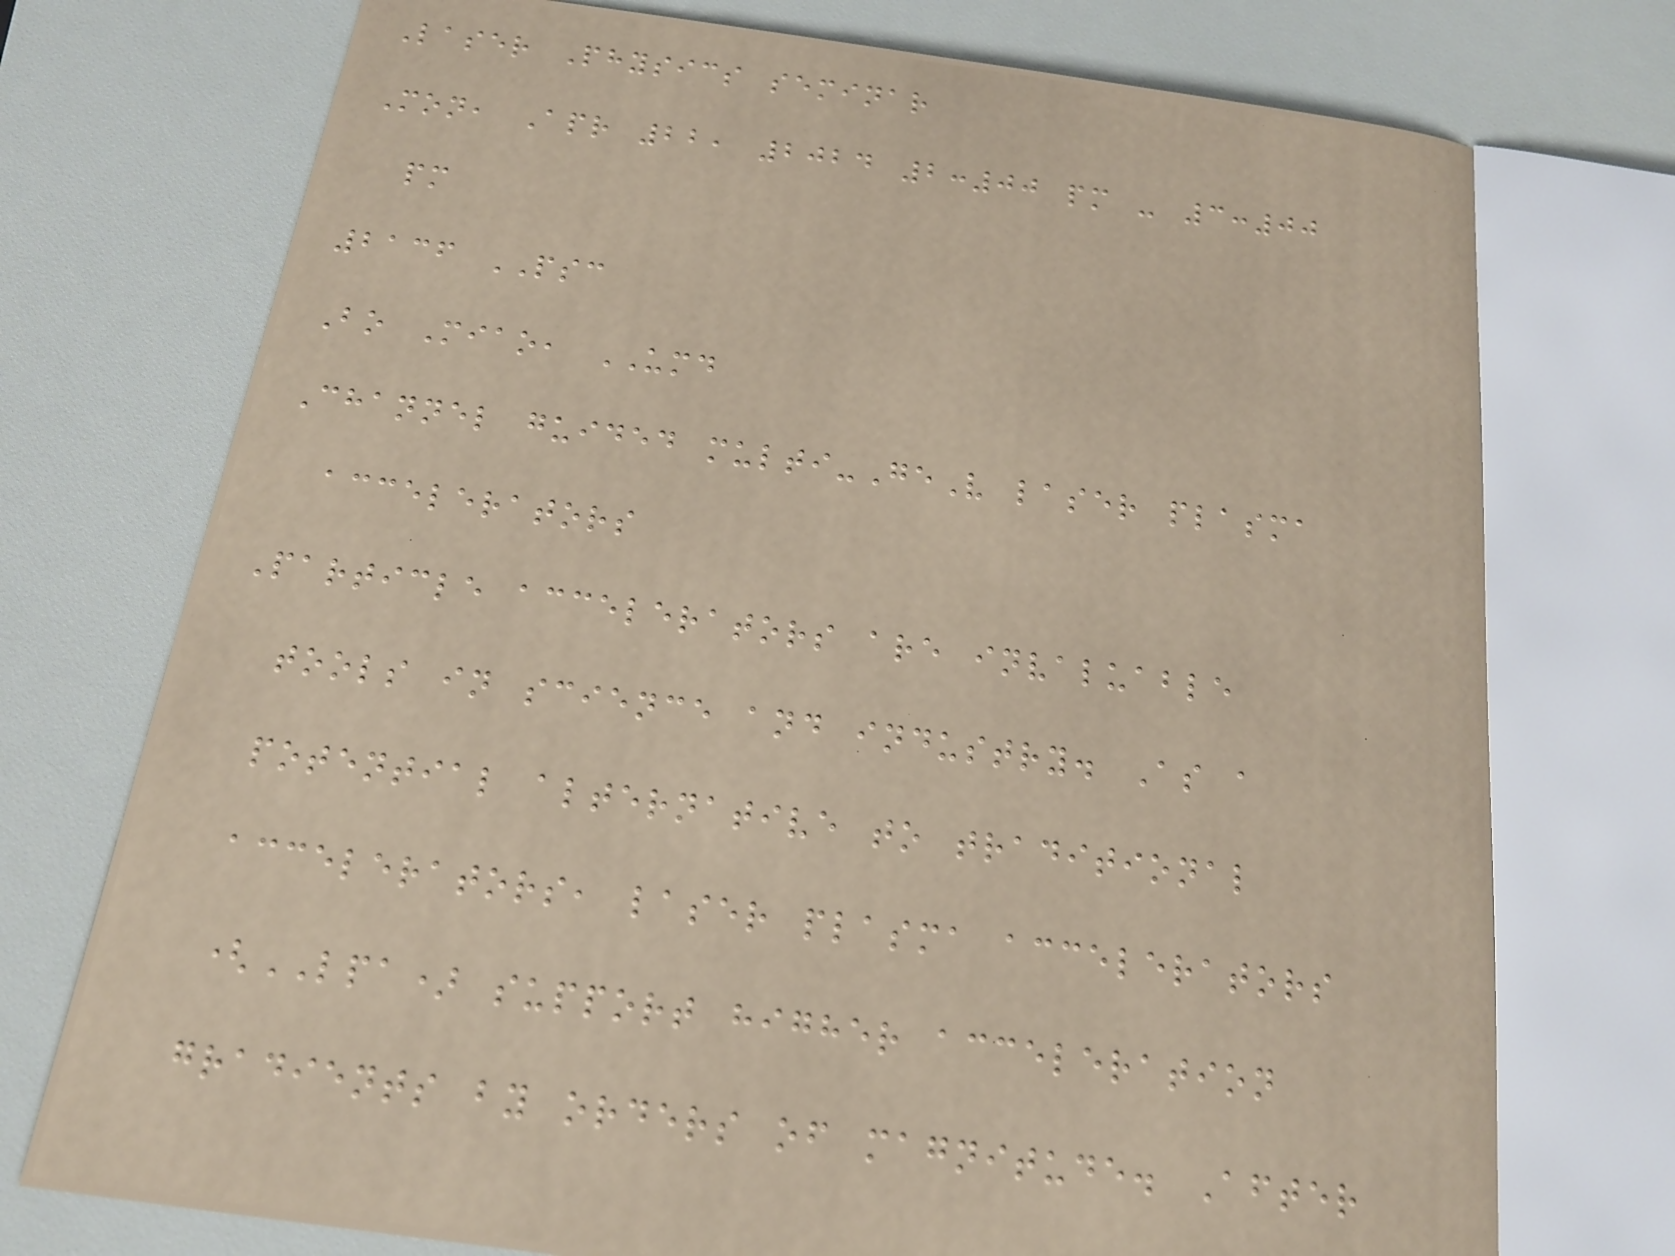Laser Physics seminar
Mon, Apr 22, 2024 2:00 pm - 3:00
pm
2136 PSC
Bo Miao, UMD
Channel guided multi-GeV laser plasma
accelerators
Particle accelerators are invaluable
tools in science and industry. As a
potential alternative to traditional
accelerators, laser plasma accelerators
(LPA) support higher acceleration
gradients by orders of magnitude. After
